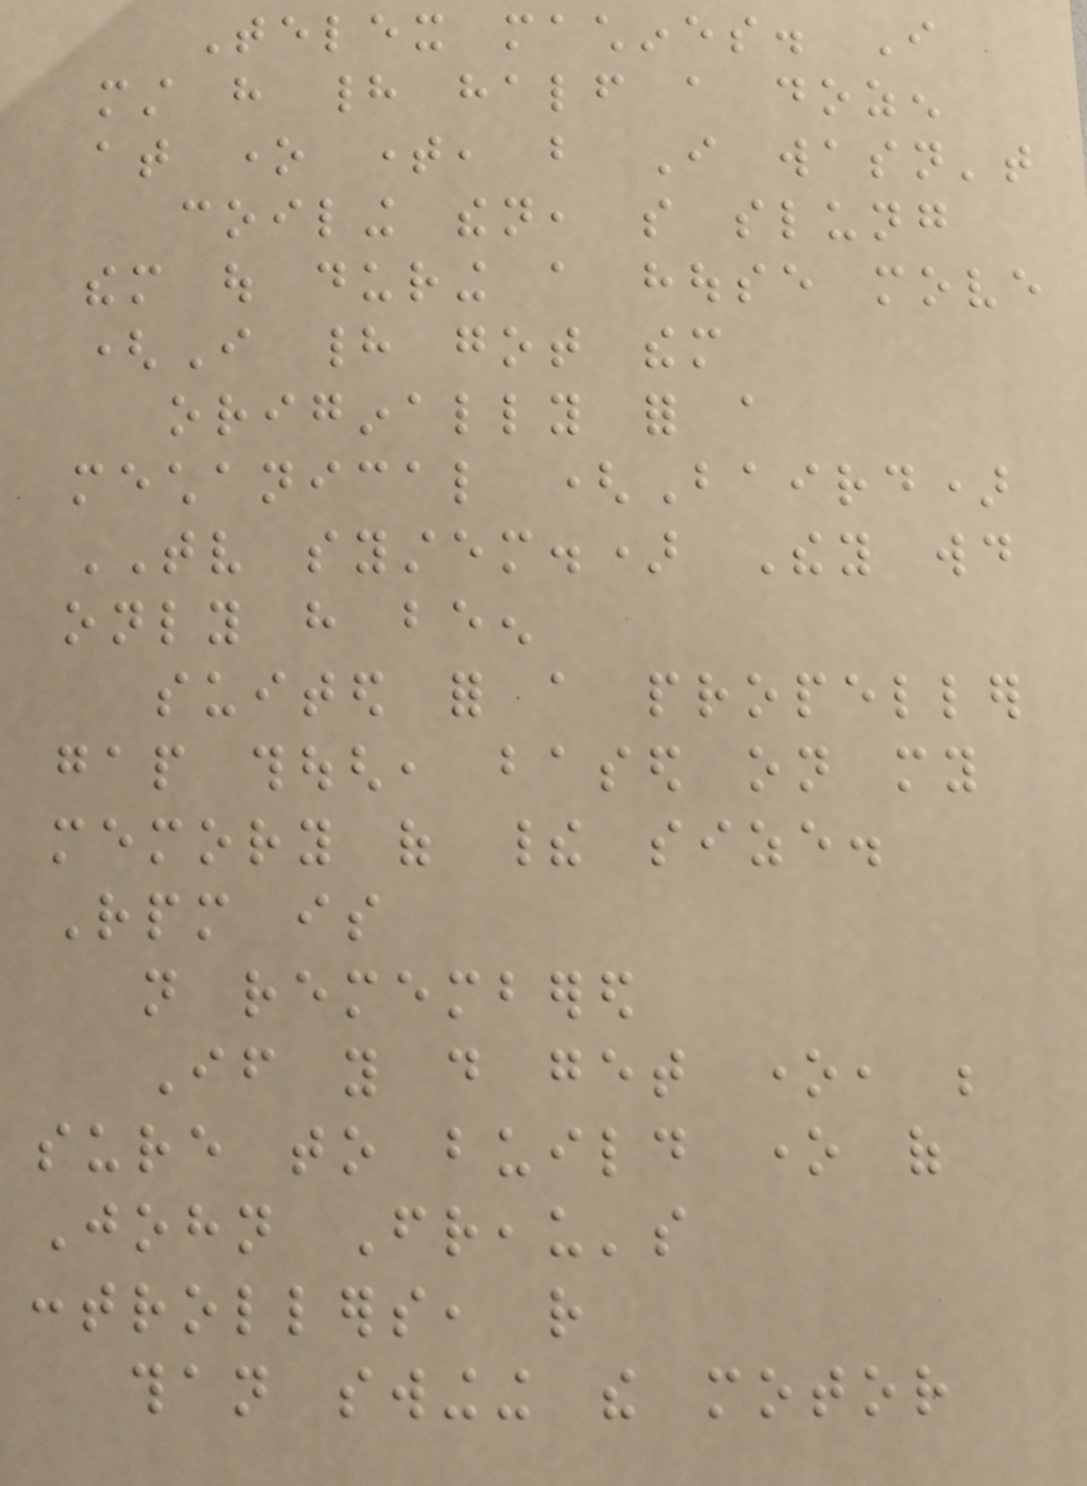Telex machines. I
must have had half a dozen
at one time, but I wasn't
coiling then, so slung
them out during a house move
(I had got them
originally for a
mechanical (Baird)
TV system.) They would
only have been
suited for a propeller
gap though, based on my
memory of their size.
Rpm is
not remembered
If you do get one, be
sure to build one of
John Freau's
controllers, rather
than swinging the motor
